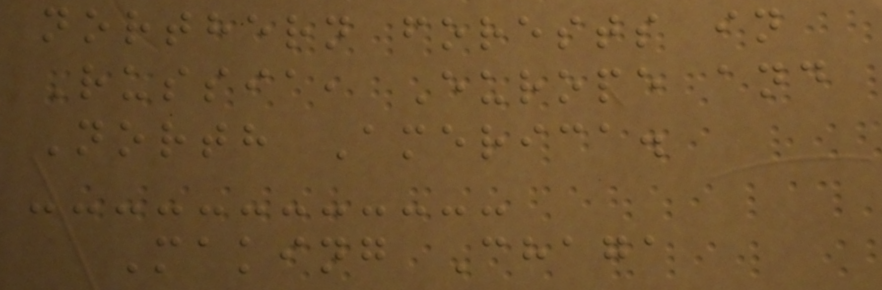northern forests in
Russia, Europe and
North America.
Making Chaga
